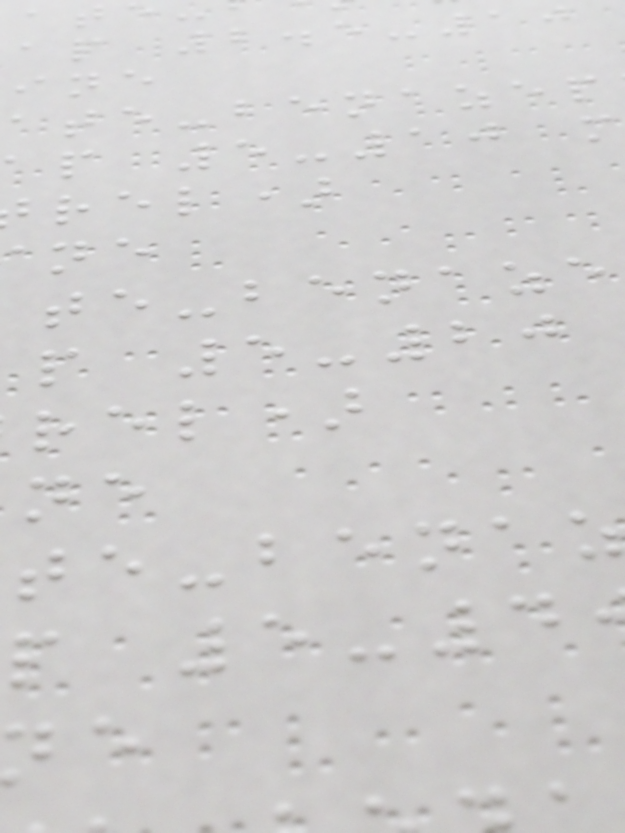ap 2.5-10
p 5-10 m
rel)
p 5-20
rel)
p 5-4
